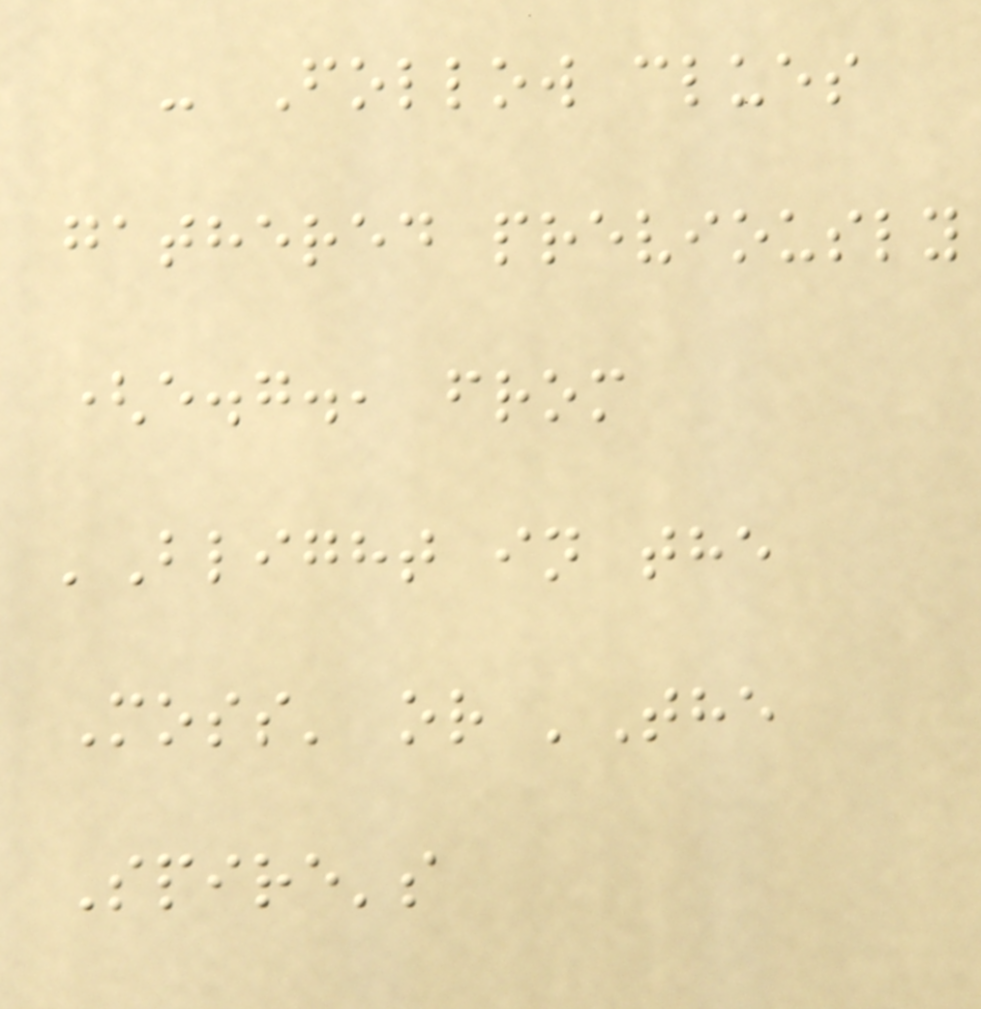- Follow clues
gathered previously
(e.g., from
'Blight in the
Moss' or 'The
Spire's
